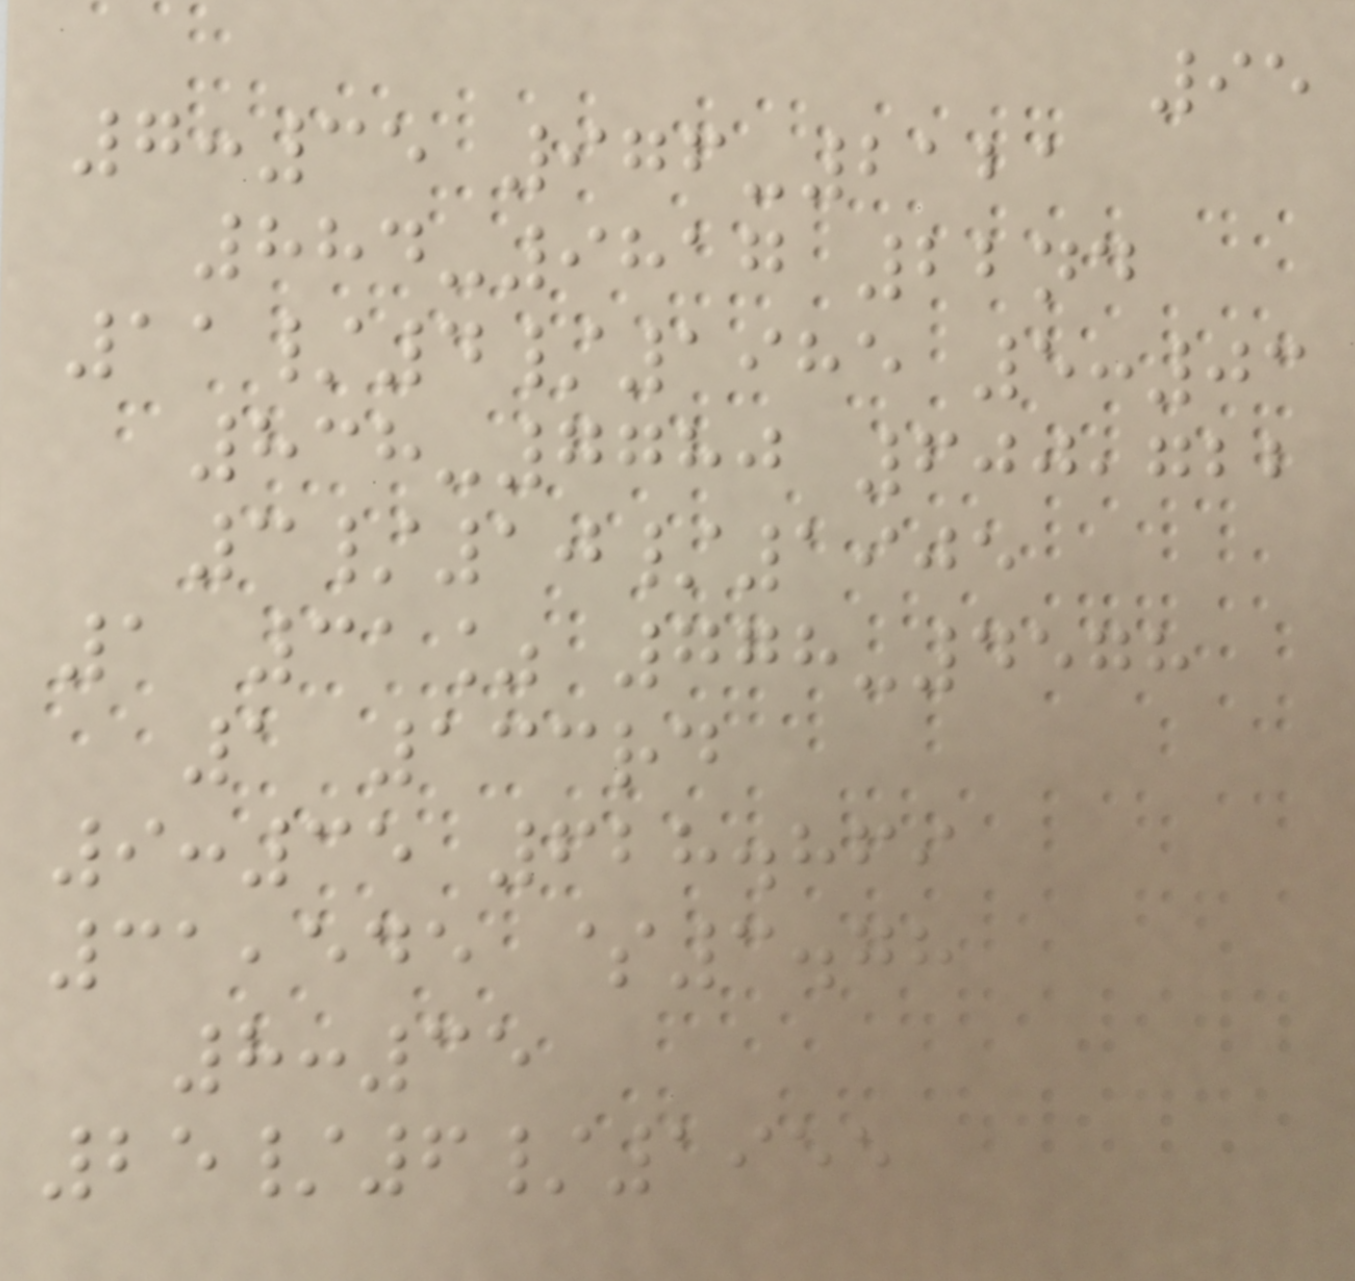95
7:35 976-2121
884-9817 22nd
11/4/1985 5:03
838-7780 600,722
3/10/1905
1 31% 778-4578
1 133rd
9:35 628.869
31,545 $3.78
8:35
25/6/1955
